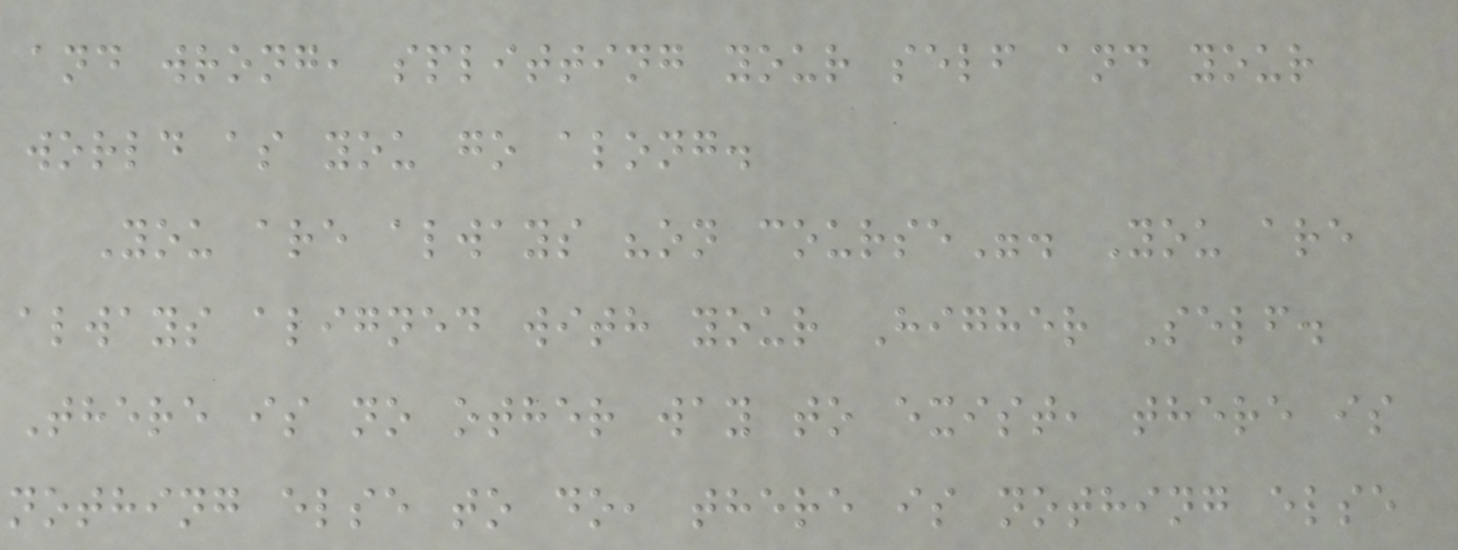and wrong, splitting your self and your
world as you go along.
You are always "on course". You are
always aligned with your Higher Self.
There is no other way to exist, there is
nothing else to do, there is nothing else
